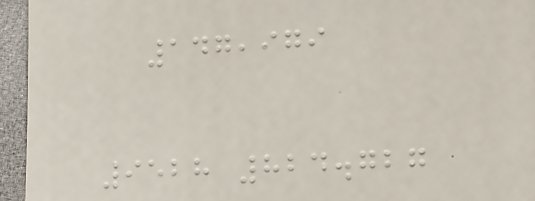147,979
9528 824.727
